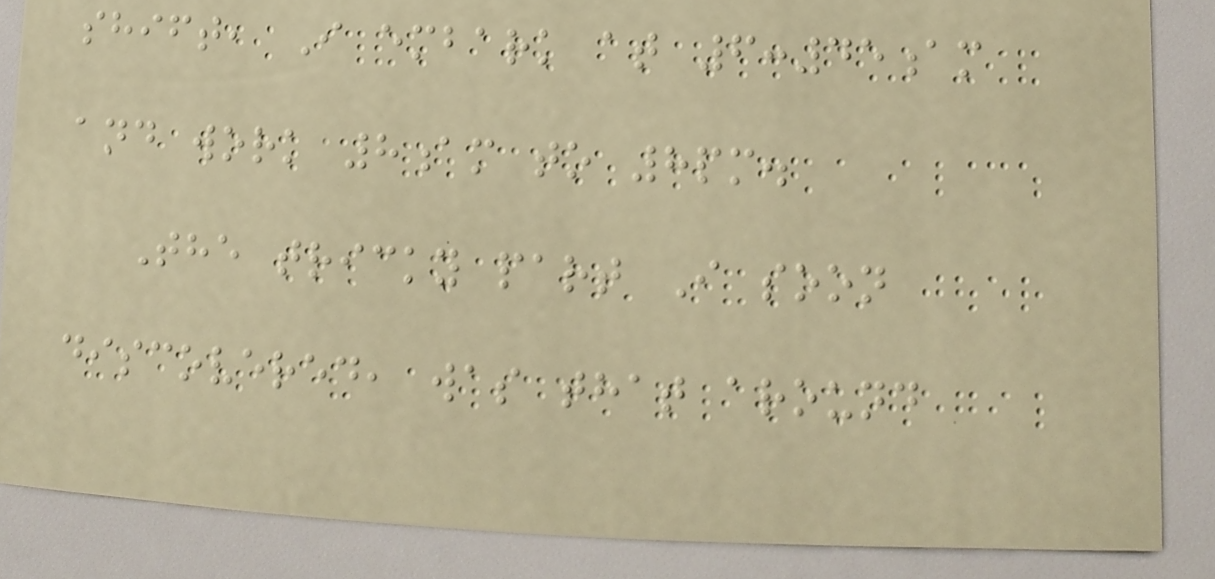shift, I embark at 6:45am
and work 8am to 8pm.
The tricky part I soon
discovered, was that around
